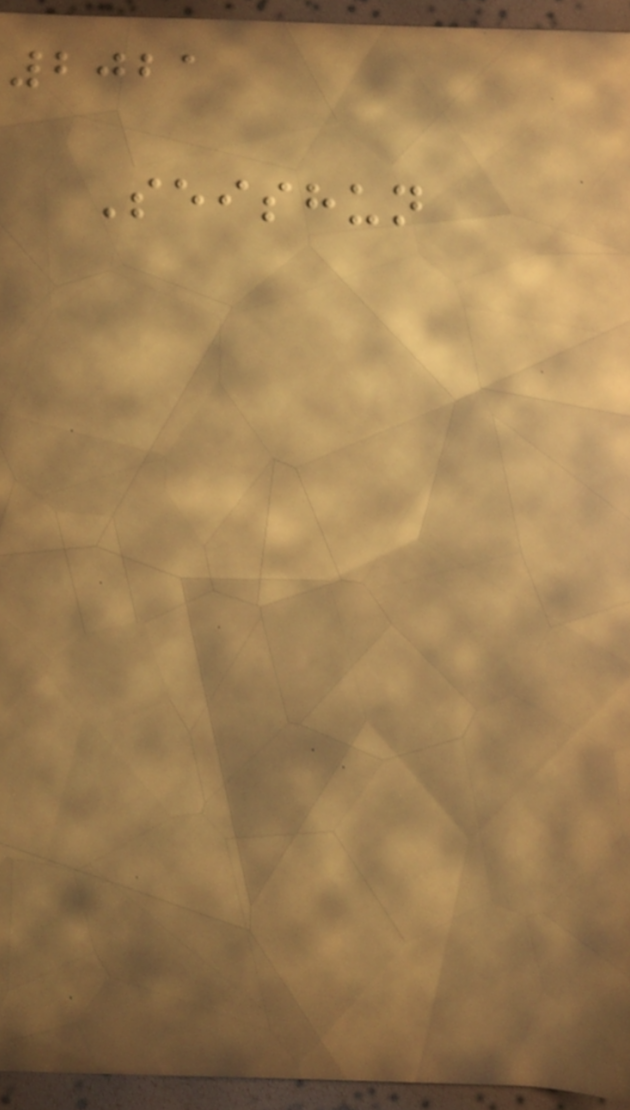2021
Seishun
